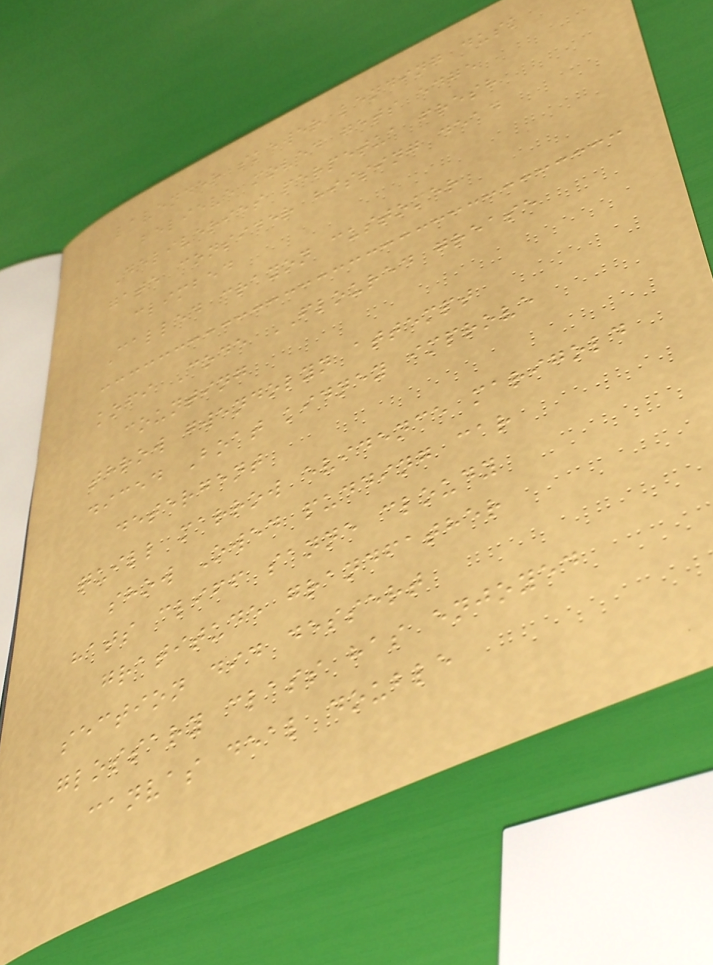lavender skewer lending dusk
believe moved gets edge
Deliveries perpetua fresh
gate consider hissing dead
climbed
Called crayon customer
kofi Code FLOURED grease
counting
throw gwendolyn attempt
diced Boat kidney improve
detergent
quill marrow evidence marigold
show Owed pudding car
hats cliff sanne cloudy
gratitude grandfather
section did dessert
glossary class has enjoyed
canvas deal double
